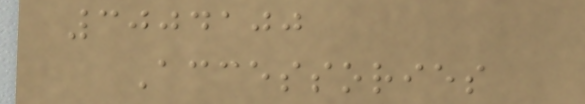3004100
Accessories
